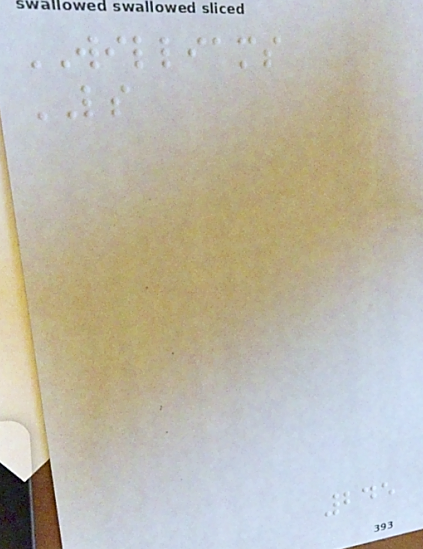WILLIAMS
LS
245
